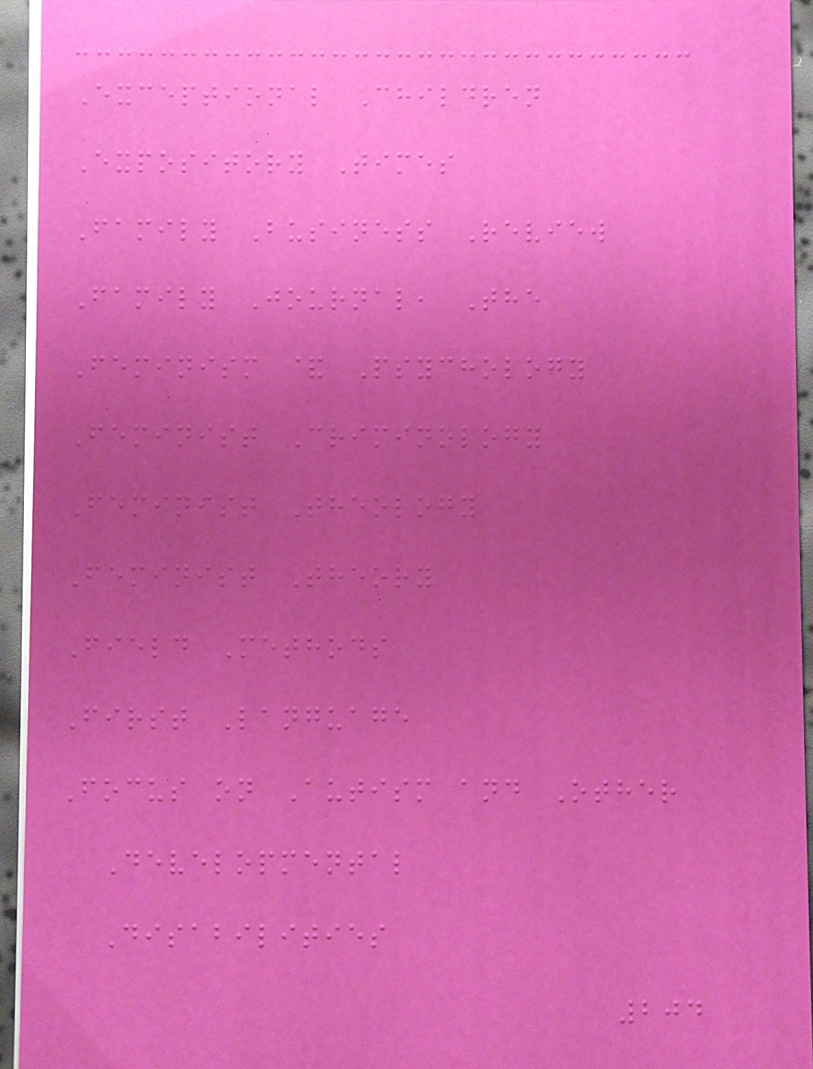Exceptional Children
Expository Times
Family Business Review
Family Journal, The
Feminism & Psychology
Feminist Criminology
Feminist Theology
Feminist Theory
Field Methods
First Language
Focus on Autism and Other
Developmental
Disabilities
204
